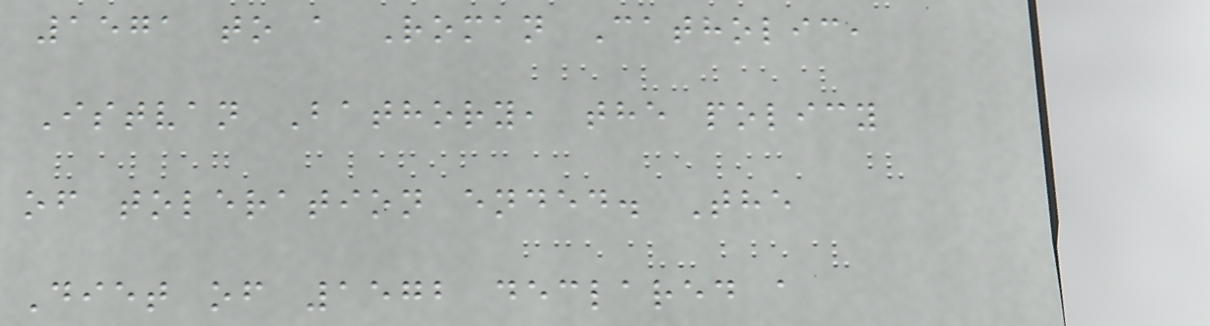1571 to a Roman Catholic,
Istvan Bathory, the policy
of toleration ended. The
Diet of 1572 declared a
